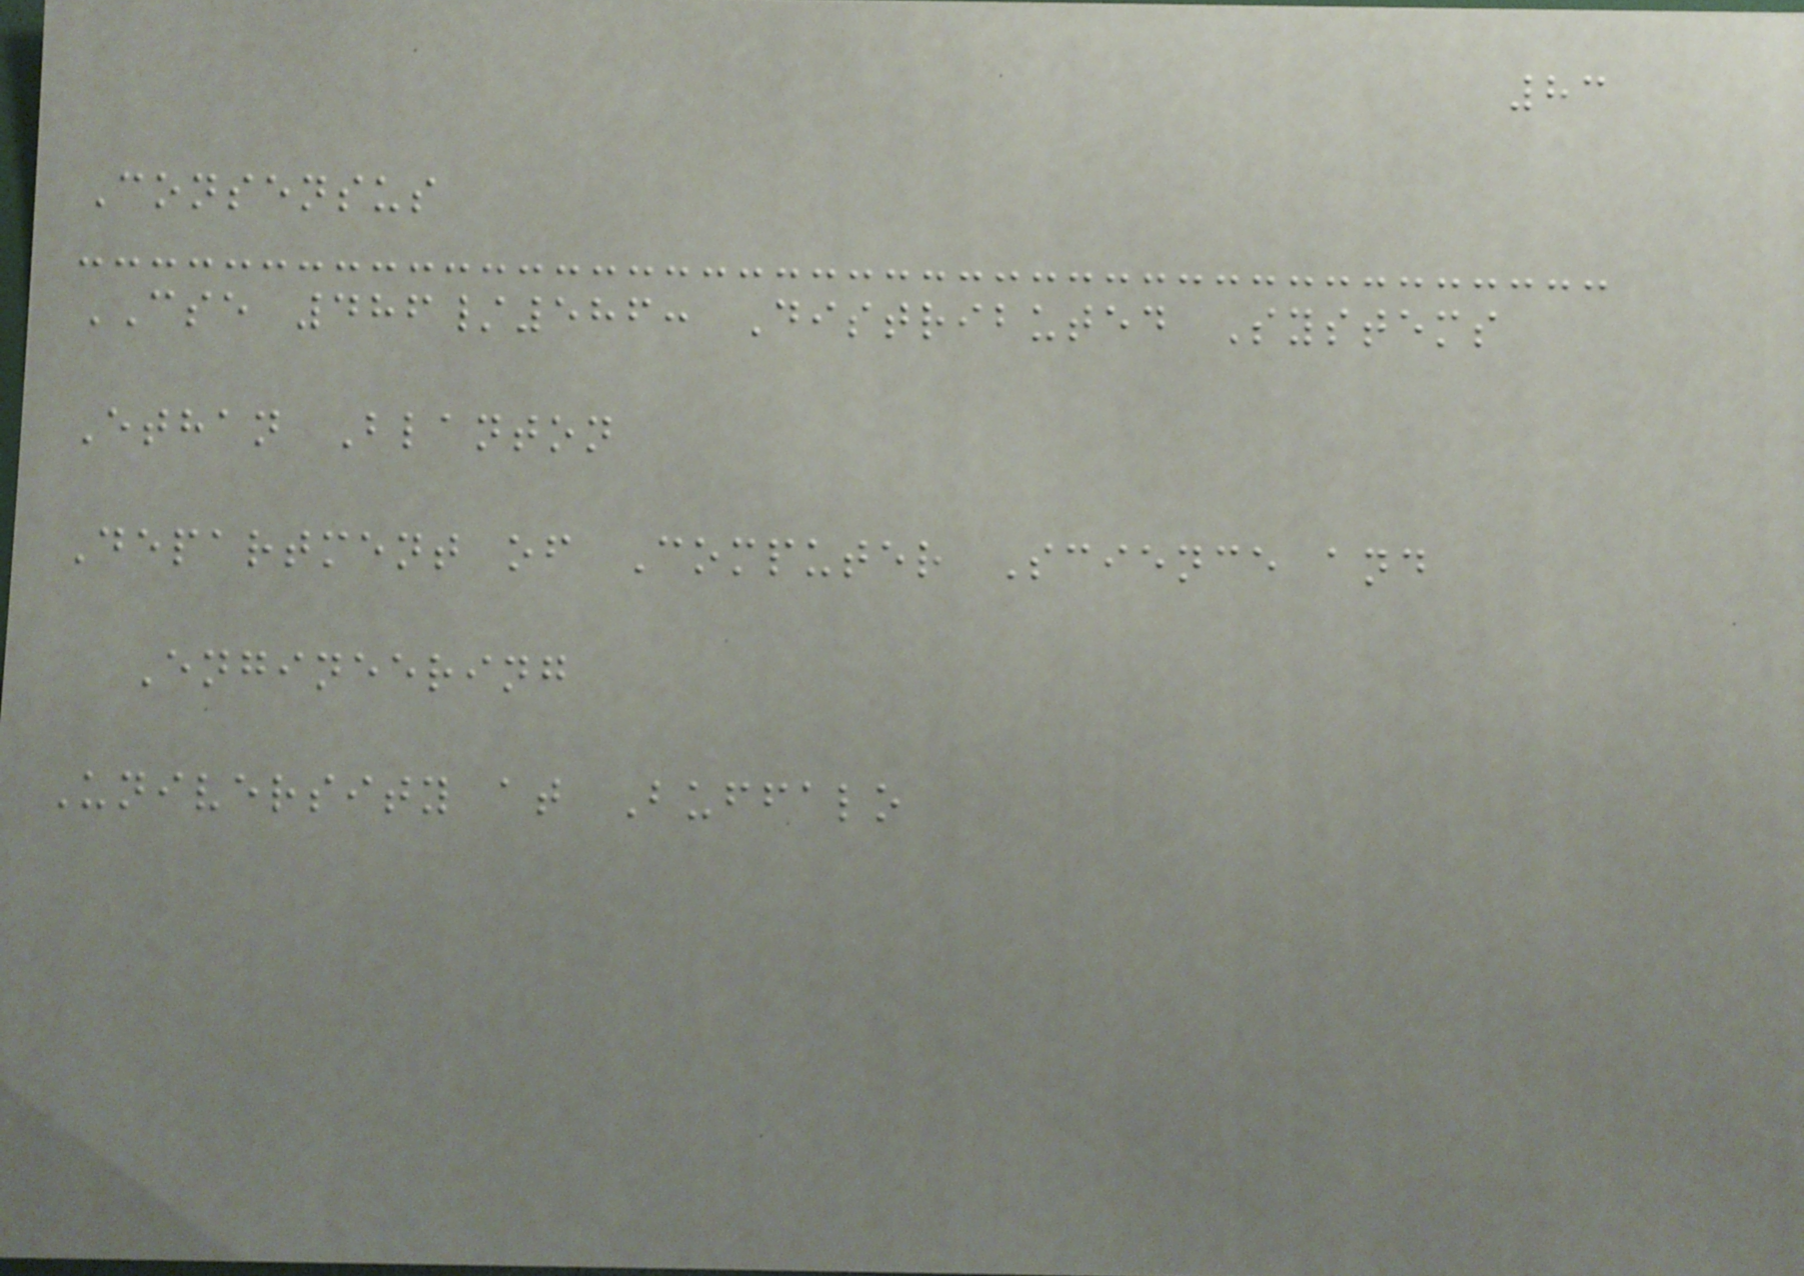83
Consensus
CSE 486/586: Distributed Systems
Ethan Blanton
Department of Computer Science and
Engineering
University at Buffalo
